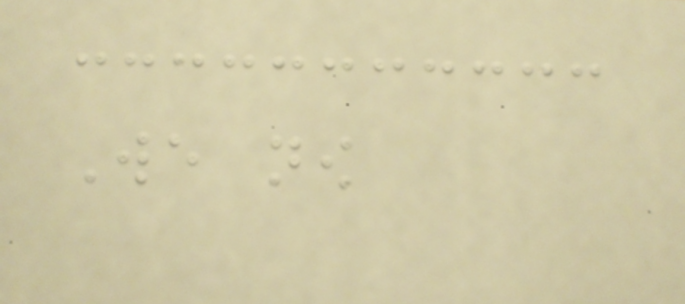We now
